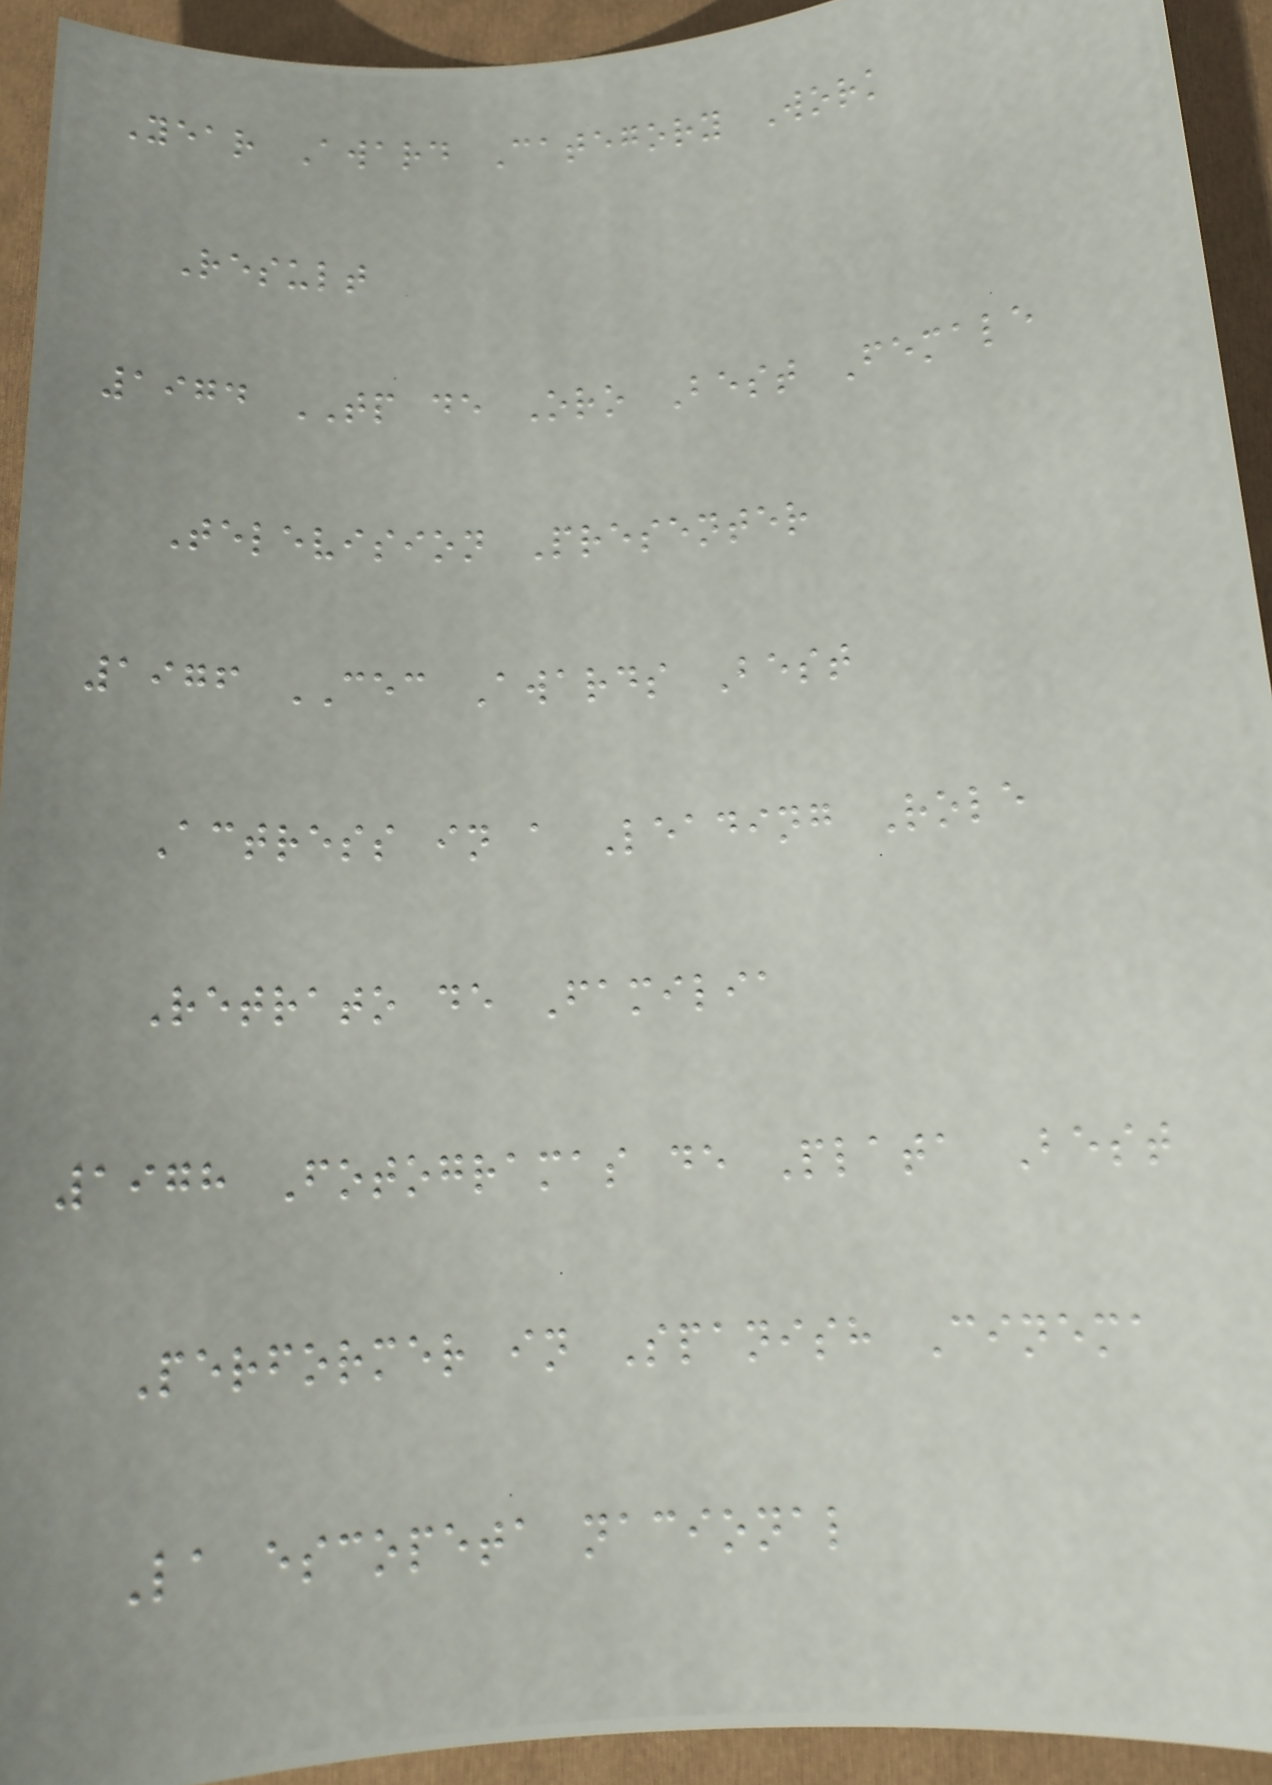Year Award Category Work
Result
1974 TP de Oro Best Female
Television Presenter
1976 CEC Awards Best
Actress in a Leading Role
Retrato de Familia
1978 Fotogramas de Plata Best
Performer in Spanish Cinema
La escopeta nacional
